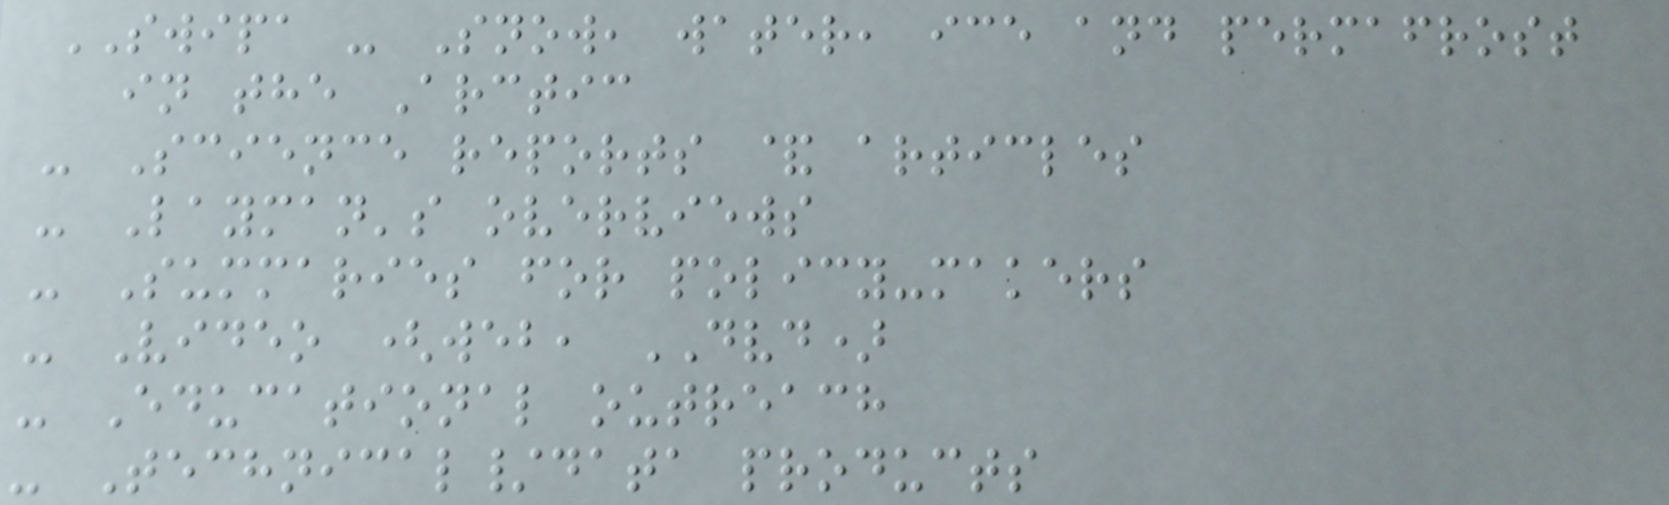SWIPA - Snow, water, ice and permafrost
in the Arctic
- Science reports & articles
- Layman's overviews
- Summaries for policy-makers
- Video (web, DVD)
- Educational outreach
- Technical/data products
